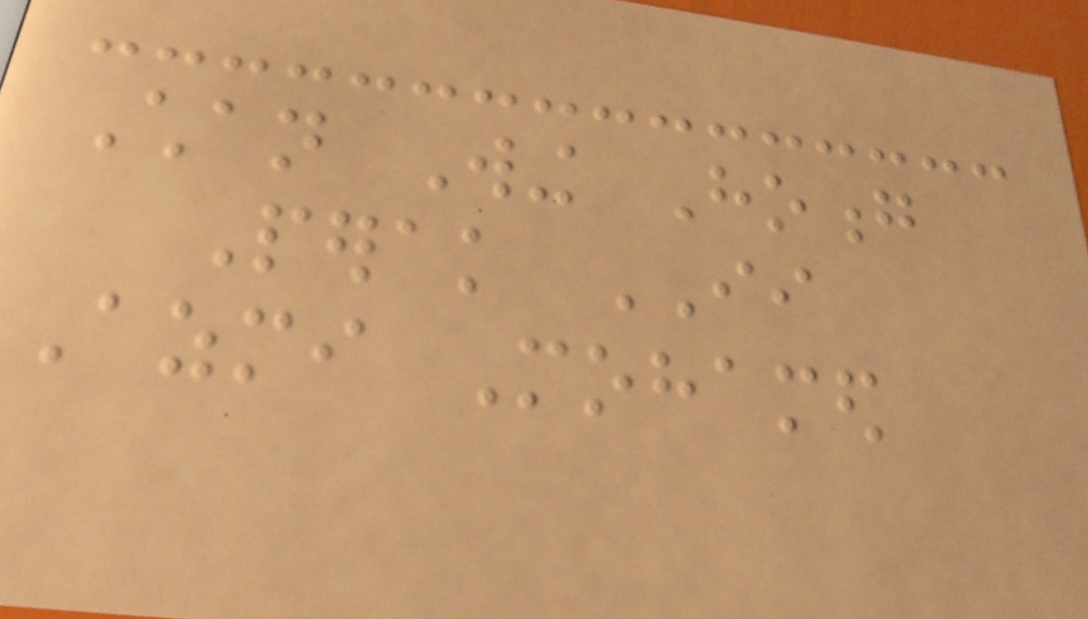Chan Wing Hoong
Perak II
Azmi Mohamed
